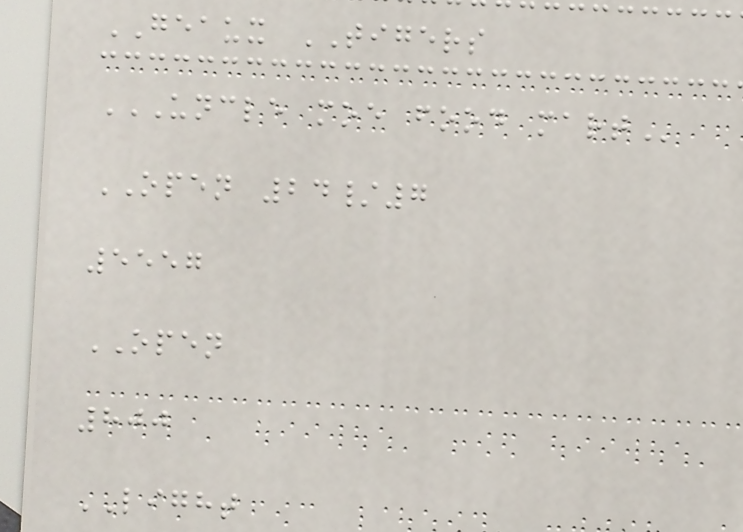GEAUX TIGERS
UNCLE MOE FOOD MART
OPEN 24/7
5557
OPEN
800
LIGHT
